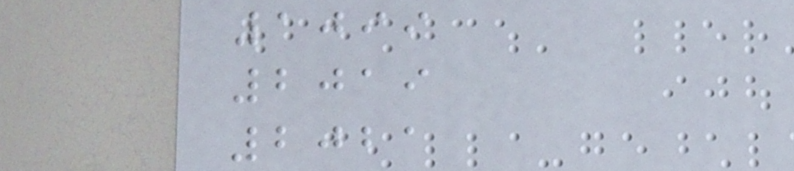1099
2019
2021
